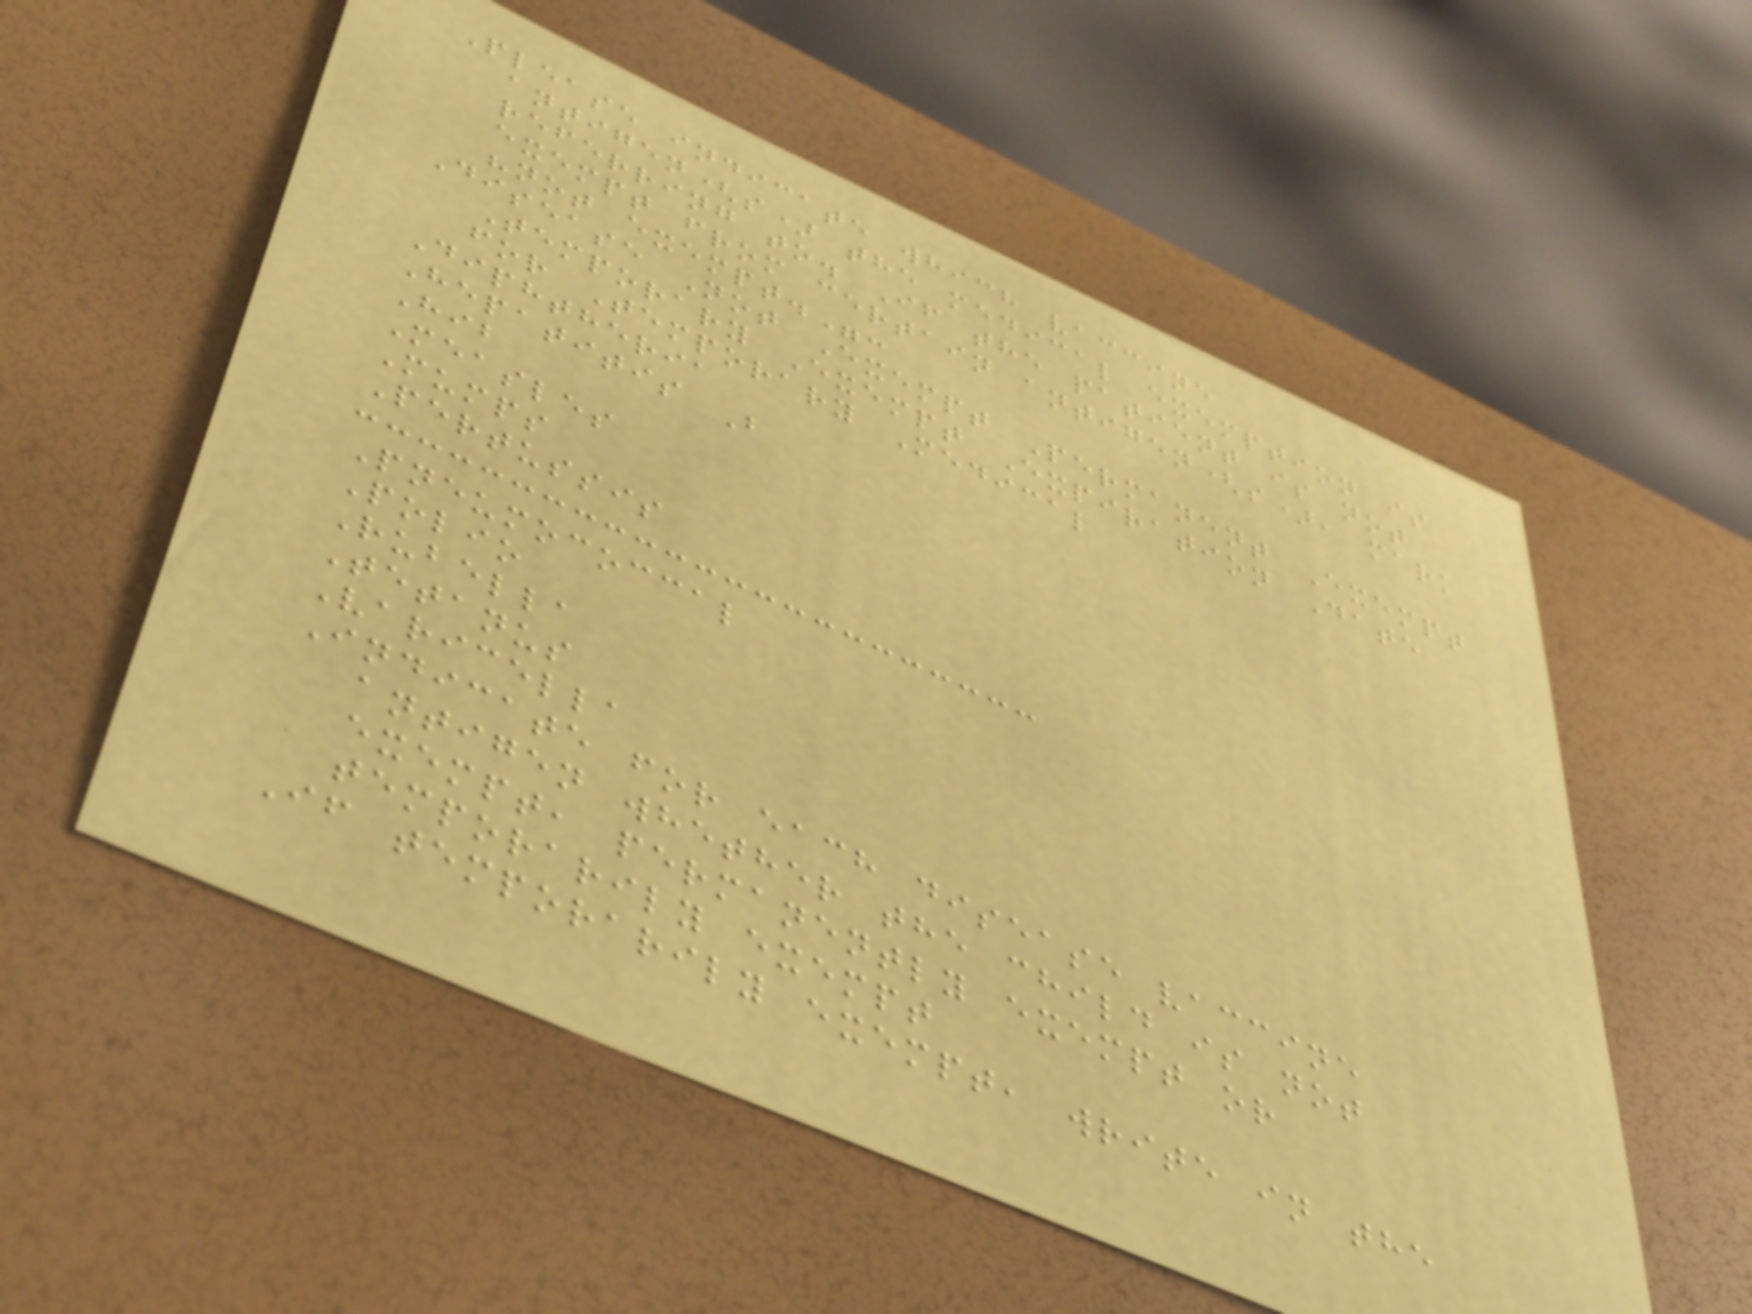Please indicate which vaccine
antigen(s) the medical exemption is
referring to. If the patient is not
exempt from certain antigen(s), mark
"not exempt.":
Disease Not Exempt Permanent Exempt
Temporary Exempt Expiration Date
for Temporary Medical
Diphtheria
Hepatitis B
Hib
Measles
Mumps
Pertussis
Pneumococcal
Polio
Rubella
Tetanus
Varicella
Indicate for each disease vaccine
antigen whether the child is not
exempt, permanently exempt or
temporarily exempt
If temporarily exempt, write in the
